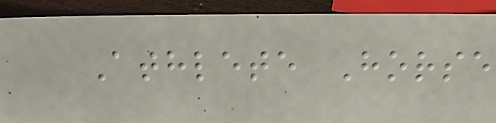Athlete Horse
